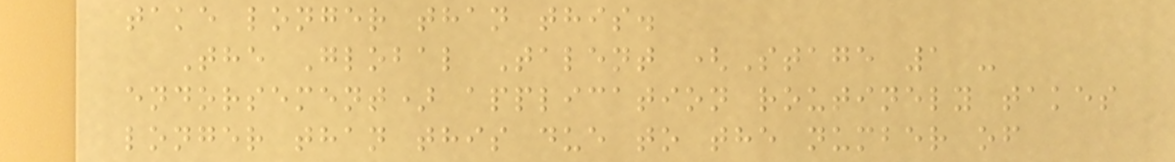take longer than this.
The Global Talent (Stage 1 -
endorsement) application routinely takes
longer than this due to the number of
